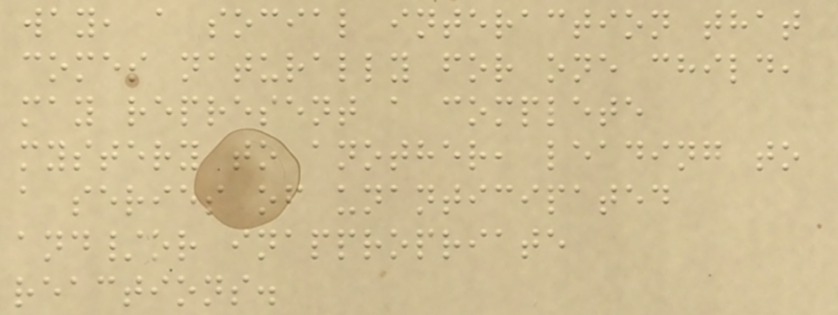way, a social interaction that
comes naturally for one child,
may represent a complete
mystery to another, leading to
a series of unanticipated
and/or inappropriate
reactions.
